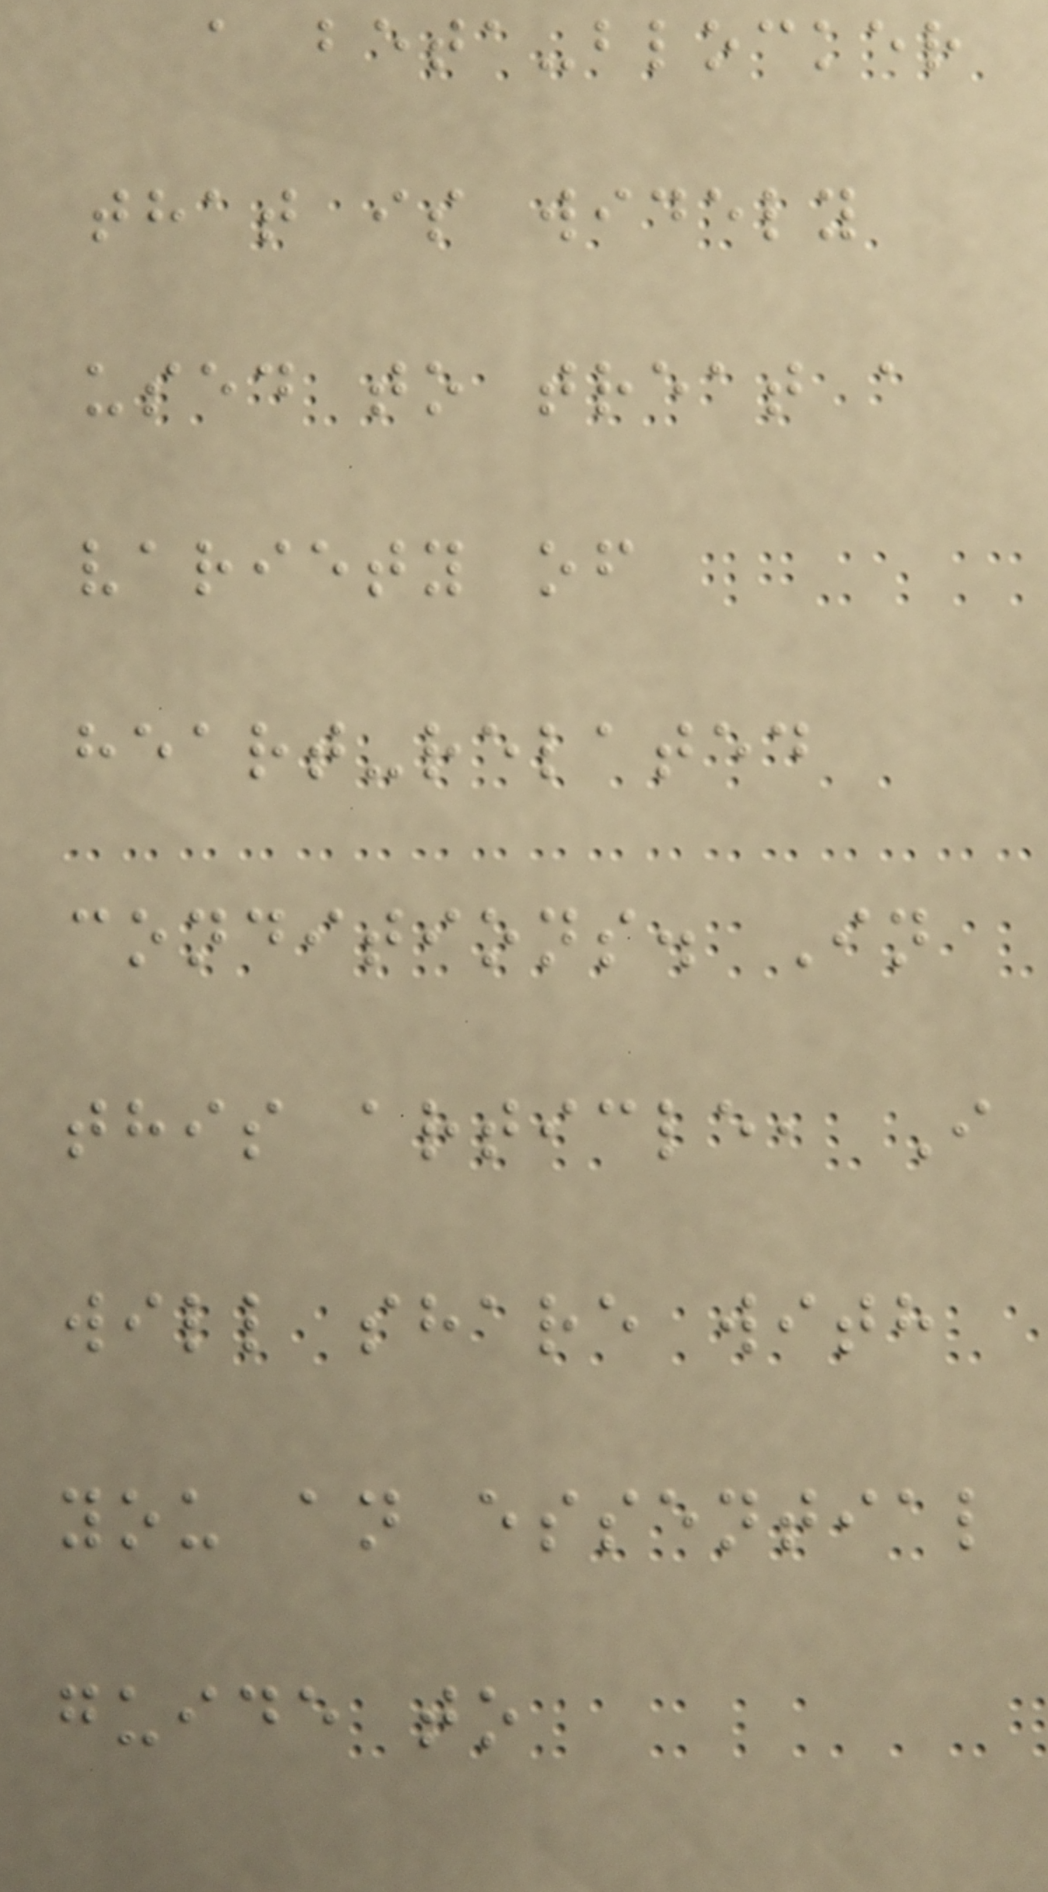a beta-blocker
that is widely
used to treat a
variety of
heart-related
conditions. In
this article, I
will share with
you an essential
guide to
